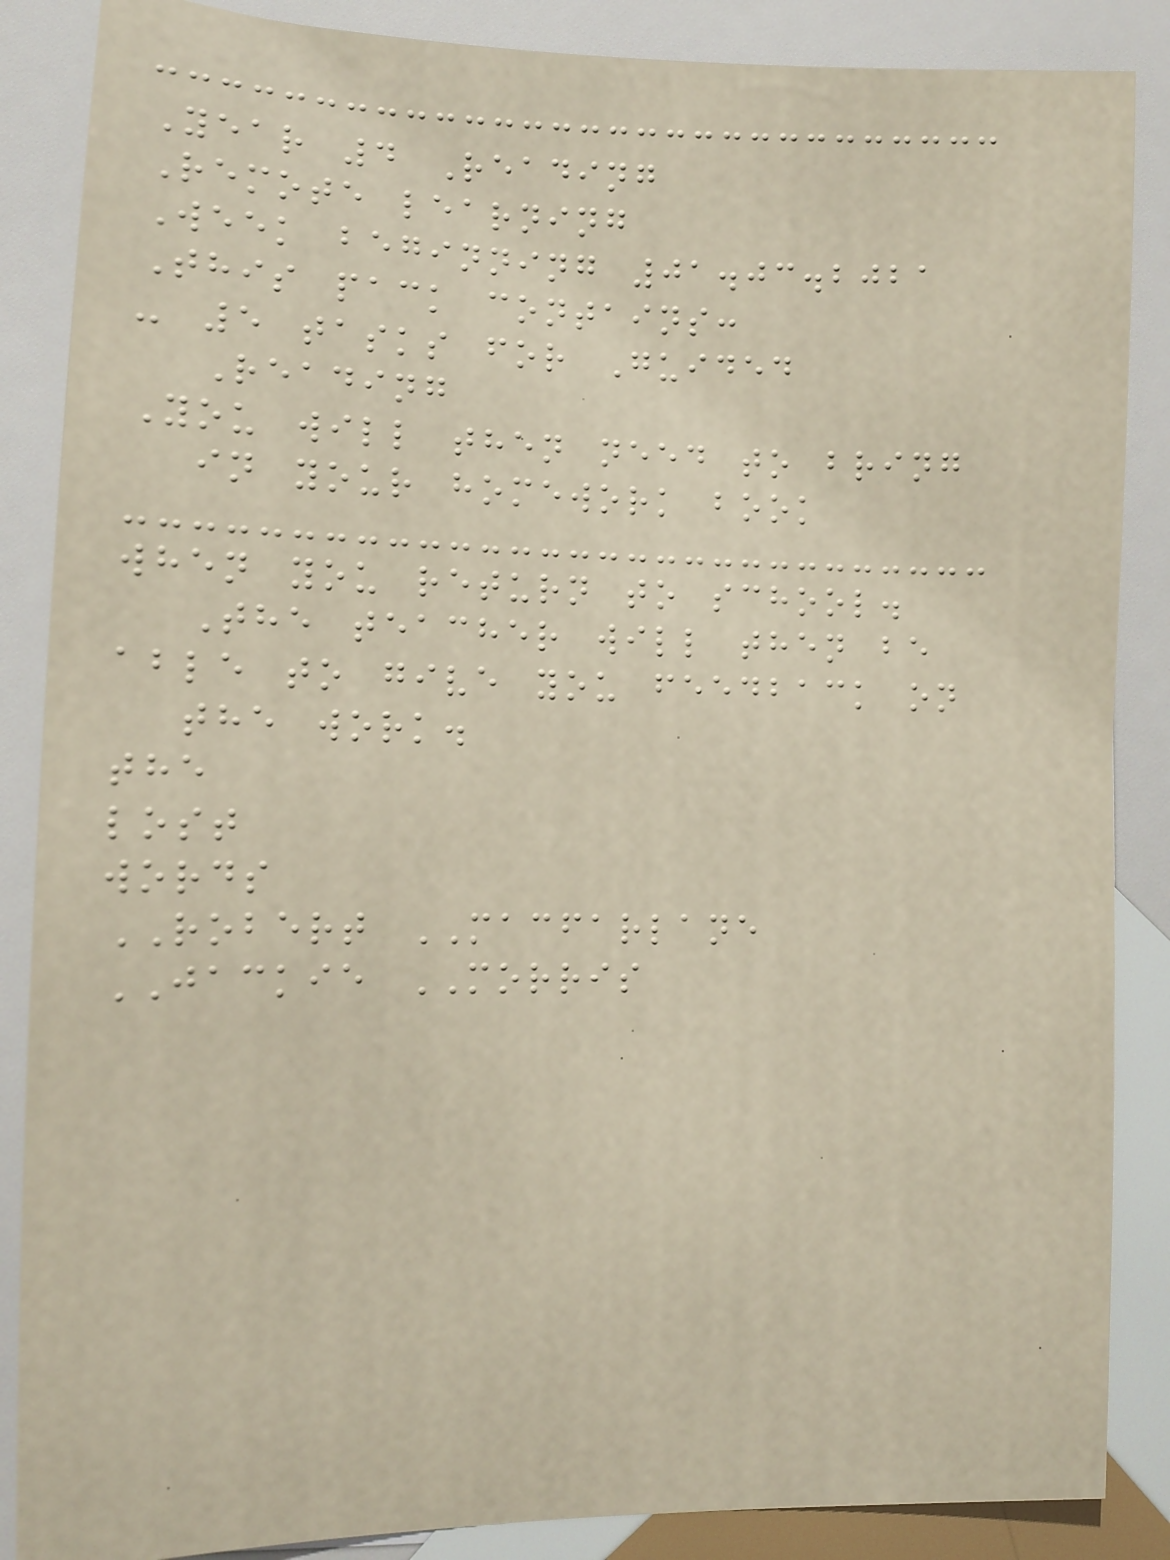Year 4 Reading
Remote learning
Week beginning 01.03.2021
This pack contains:
- 5 tasks for Guided
Reading
You will then need to bring
in your homework book
when you return to school.
The teacher will then be
able to give you feedback on
the work.
the
lost
words
ROBERT MACFARLANE
JACKIE MORRIS
